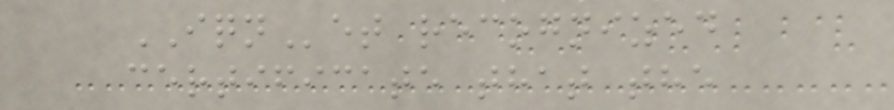IQNet recognized
certificate that the
